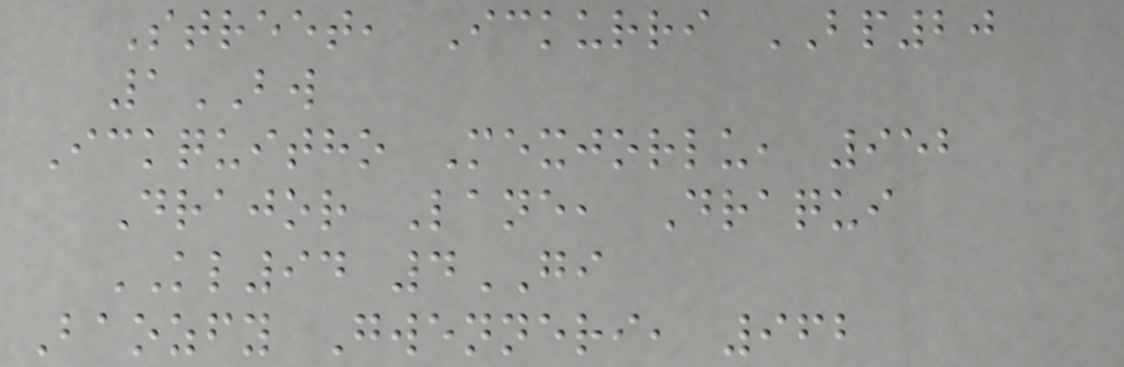Street, Ickurri BP20
1BW
Ickquitho Mexjorlu, 952
Drajor Lane, Draqui
KL94 4GI
Baozfy Gwenneri, 962
